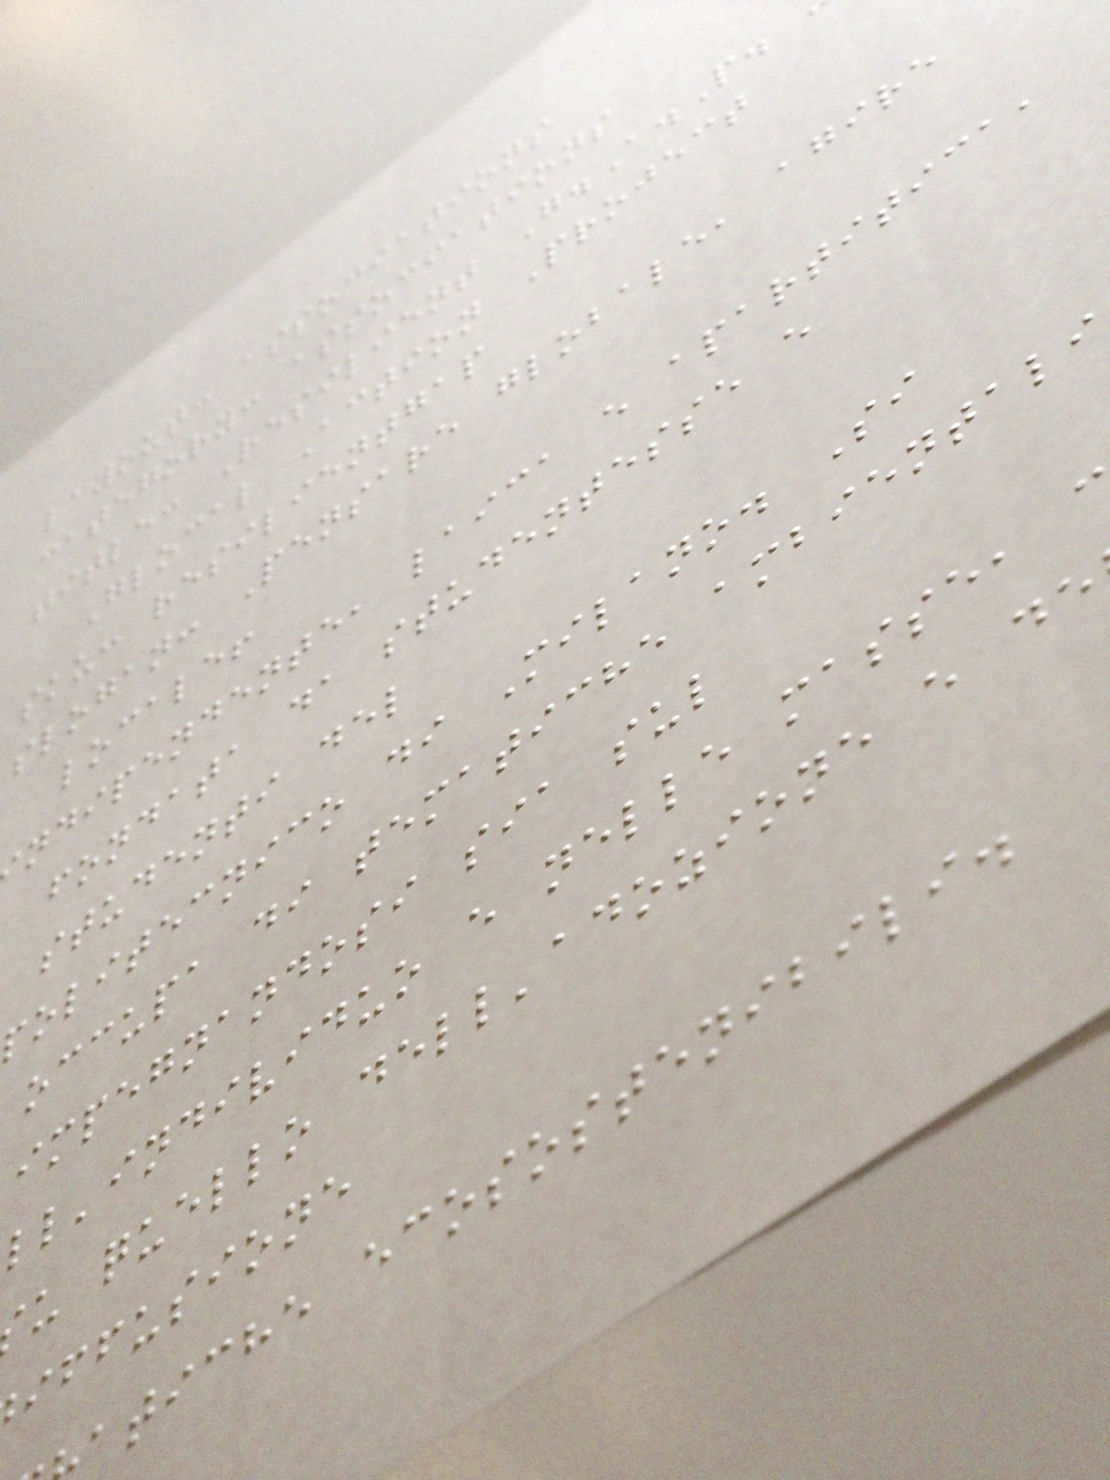layout: associations
category: associations
title: Resilient G.A.P.
Glocal Action Project
sku: resilientgap
slogan: Pensare globale, agire
locale!
ndipendente, laica e apartitica,
fondata da studentesse e
studenti del
politecnico di Milano. Si
occupa di tematiche ambientali
impegnandosi sia sul
ll'individuo e nelle masse,
u quello dell'adozione e de
iffusione
atiche ecosostenibili.
